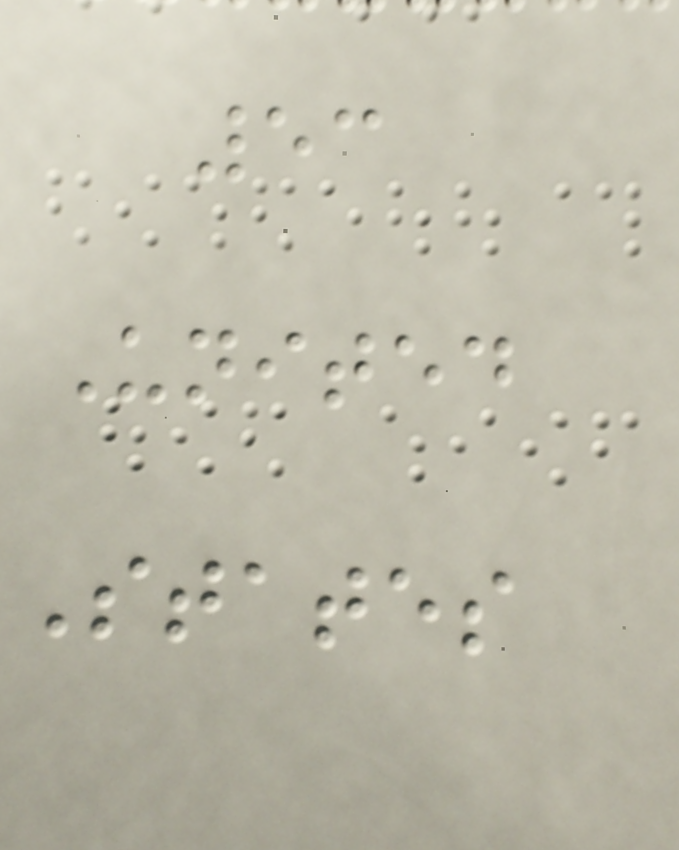53
United
States
